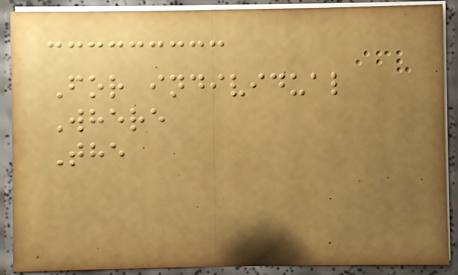For individual
Where
The
